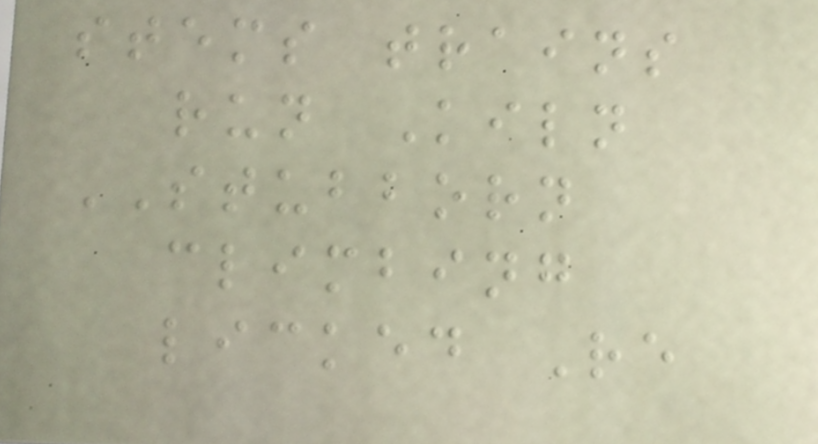stems trains
run Kiln
STUBBORN
climbing
licked Re
